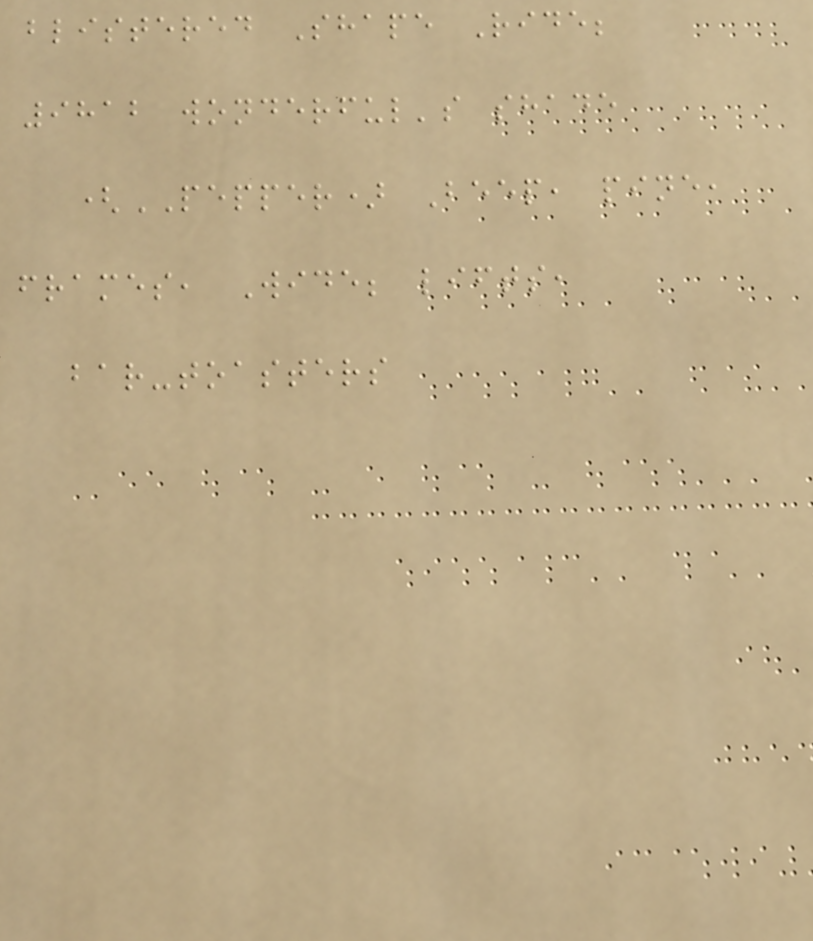blistered Shape Ride;
9812 wonderful's shade
(PEPPER) Beep, pine,
frames, Wide; lifts,
bar-toasters
